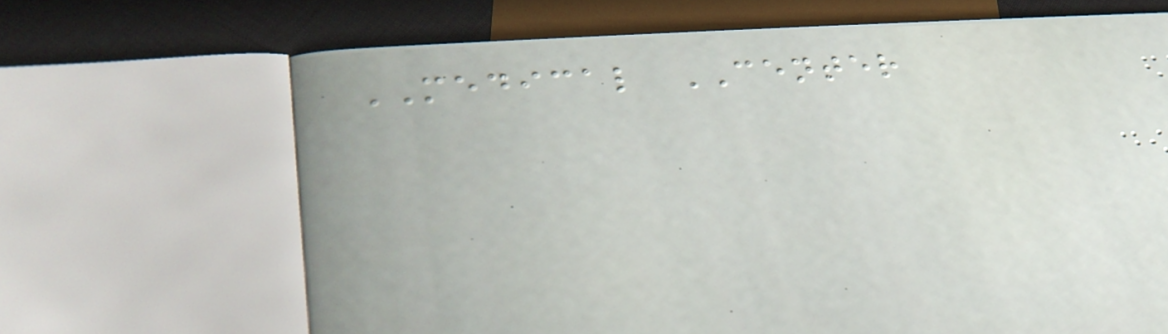MEDICAL CENTER
